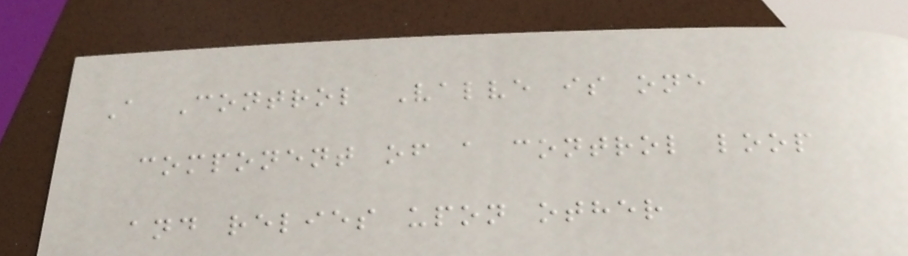A Control Valve is one
component of a control loop
and relies upon other
